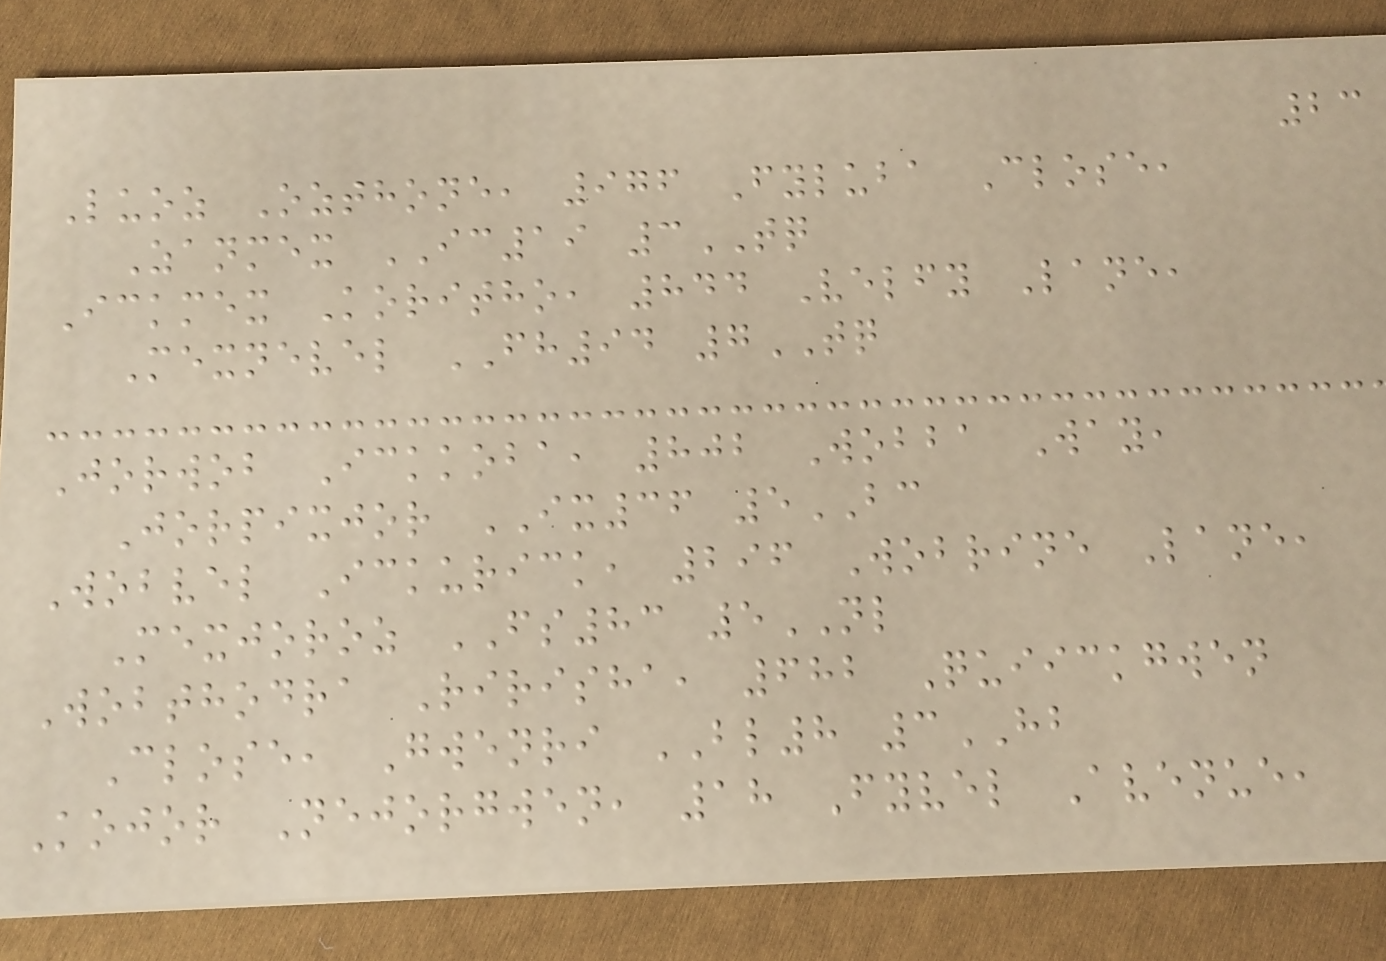23
Luoz Ozthone, 976 Fyluba Close,
Zanmex IC19 3TQ
Ickmex Koritho, 844 Velfy Lane,
Mexnevel FH94 7TQ
Jorwob Ickkoba, 802 Wobba Way,
Jorpixjor IX36 5BC
Wobvel Ickurick, 296 Wobrine Lane,
Mexjoroz FS83 5NL
Wobthodra Ririsha, 682 Quiickgwen
Close, Gwenri BL8 3HB
Kojor Nejorgwen, 18 Fyvel Avenue,
